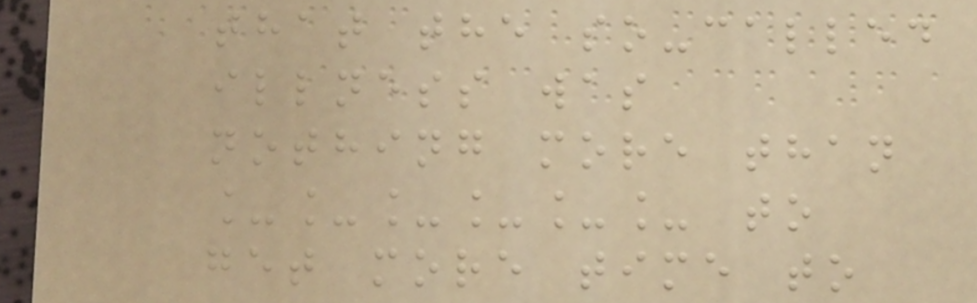that the so-called
illness was
nothing more than
______ to
get more time to
